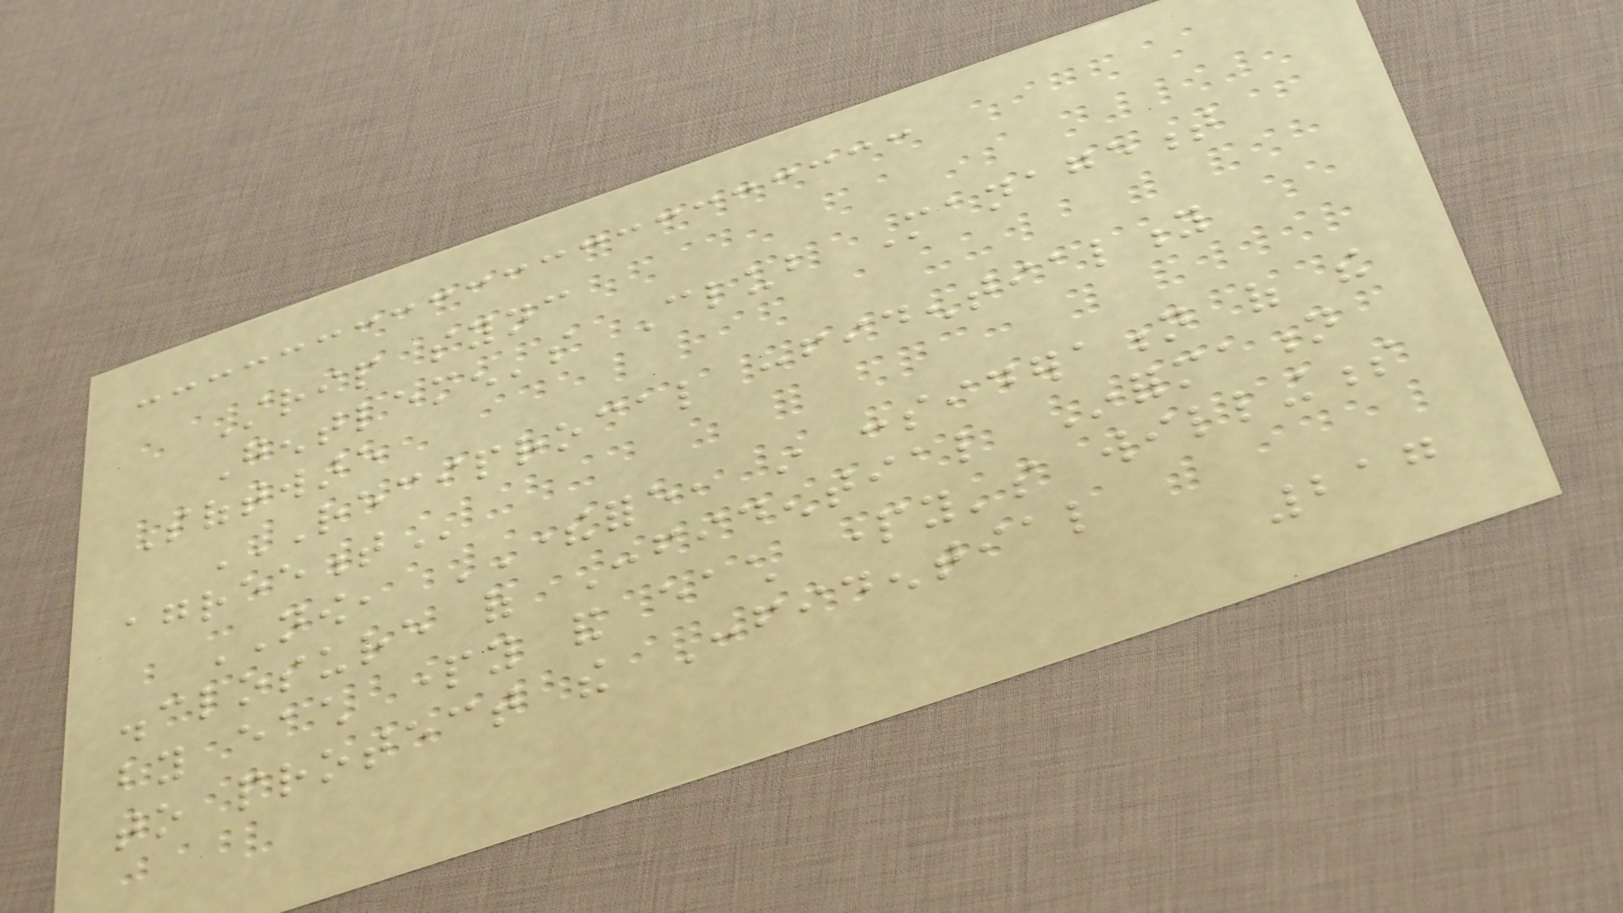Strip sync
Gentlemen's Club Management
Software
RECIPROCAL CONFIDENTIALITY
AGREEMENT
NOW, THEREFORE, in consideration of the
disclosure of Confidential Information
by each party and each party's willingness
to protect the Confidential
217
